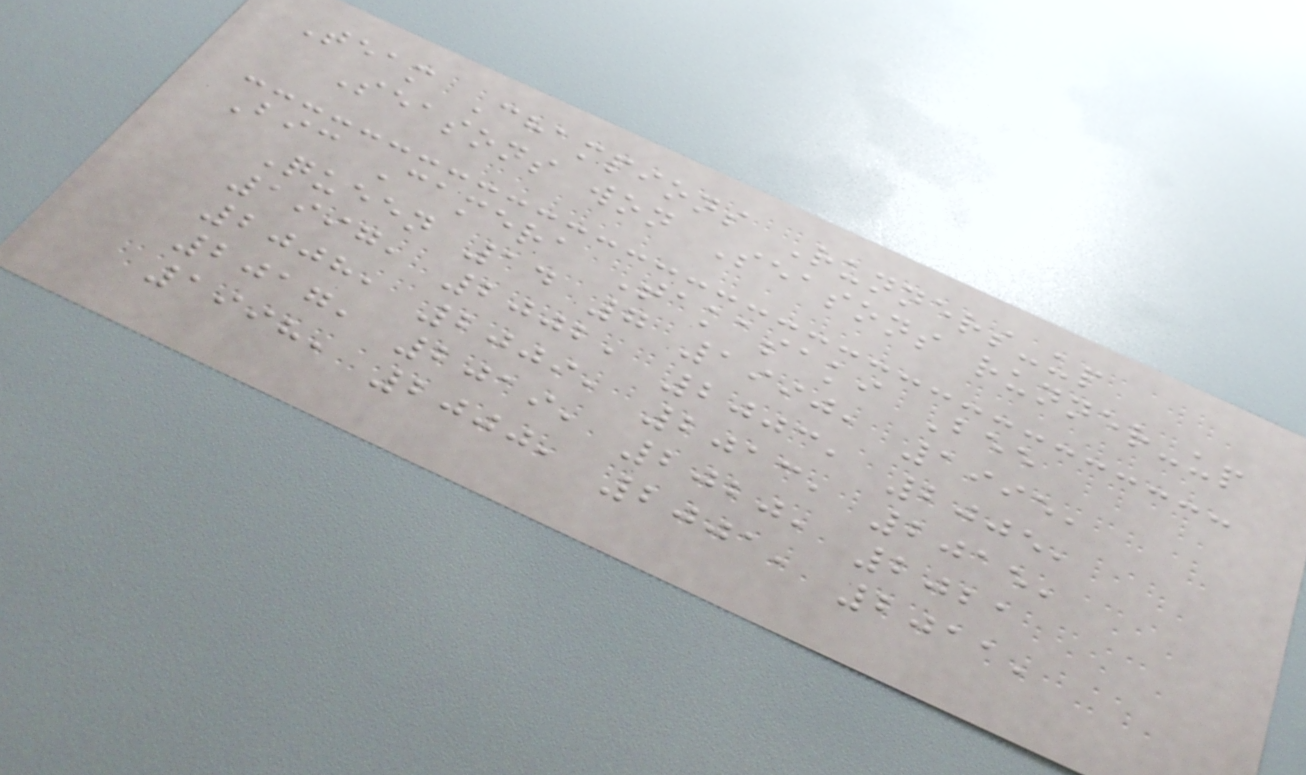Team Champions Runners-up
Seasons won Seasons runner-up
Bic Camera Takasaki Bee
Queen 14 7 1990, 1995,
1997, 2002, 2003, 2005,
2008, 2009, 2013, 2015,
2017, 2019, 2020, 2021
1998, 2000, 2001, 2011,
